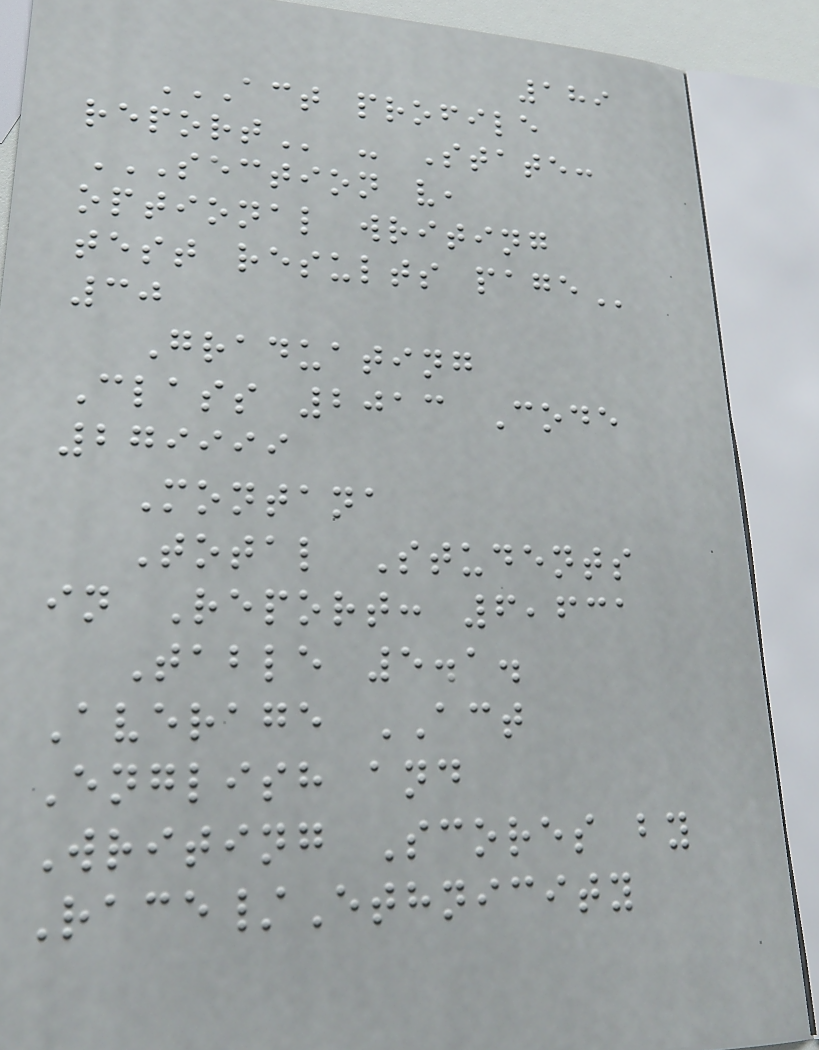189
ACT PROFILE
REPORT - State:
SECTION V,
OPTIONAL WRITING
TEST RESULTS PAGE
30
Graduating
Class 2013 Code
279999
Montana
Total Students
in Report: 6,631
Table 5.1.
Average ACT
English and
Writing Scores by
Race/Ethnicity
